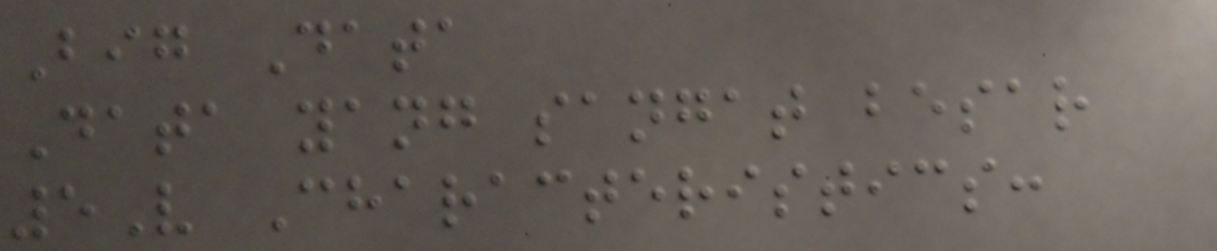Big Data
Data yang sangat besar
5V Characteristics:
